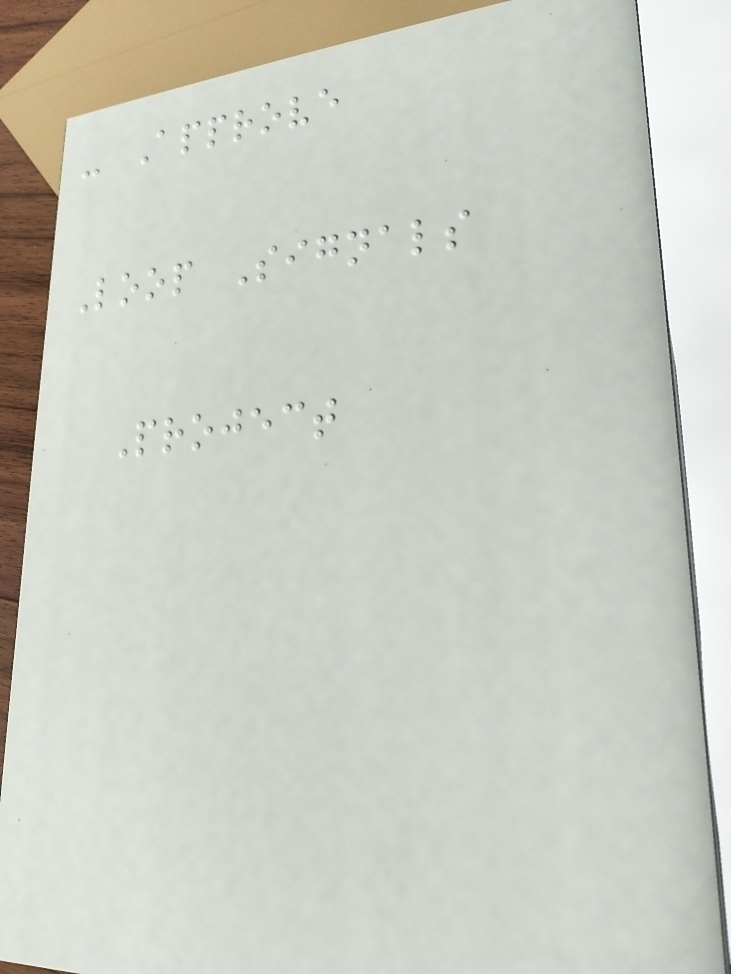- Approve
Loop Signals
Project
